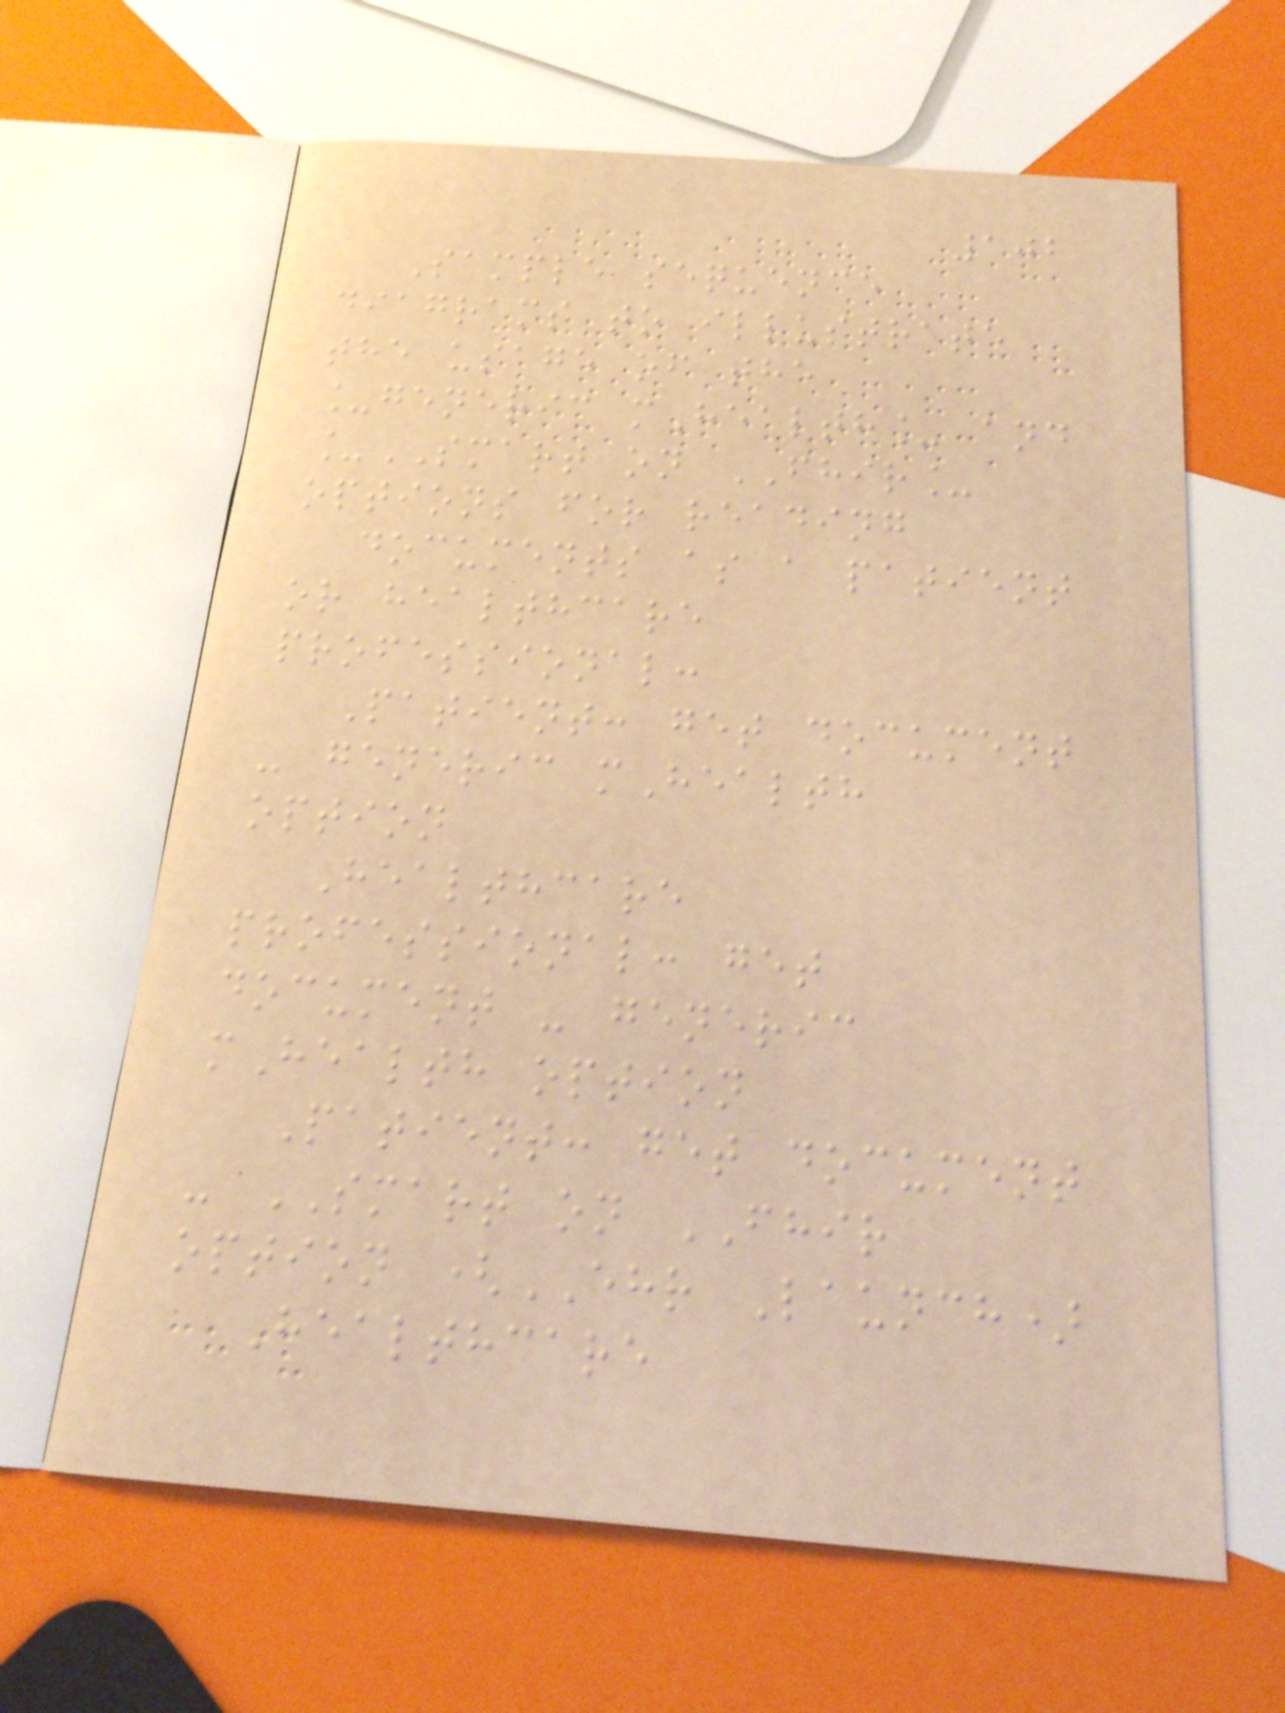102
Sample sequence
diagrams to illustrate
the usage of the
_generic mHealth_ and
_SMART on FHIR_
options for reading
documents as a patient
or healthcare
professional:
Patient: get document
- generic mHealth
option
Healthcare
professional: get
document - generic
mHealth option
Patient: get document
- SMART on FHIR
option (EHR Launch)
Healthcare
